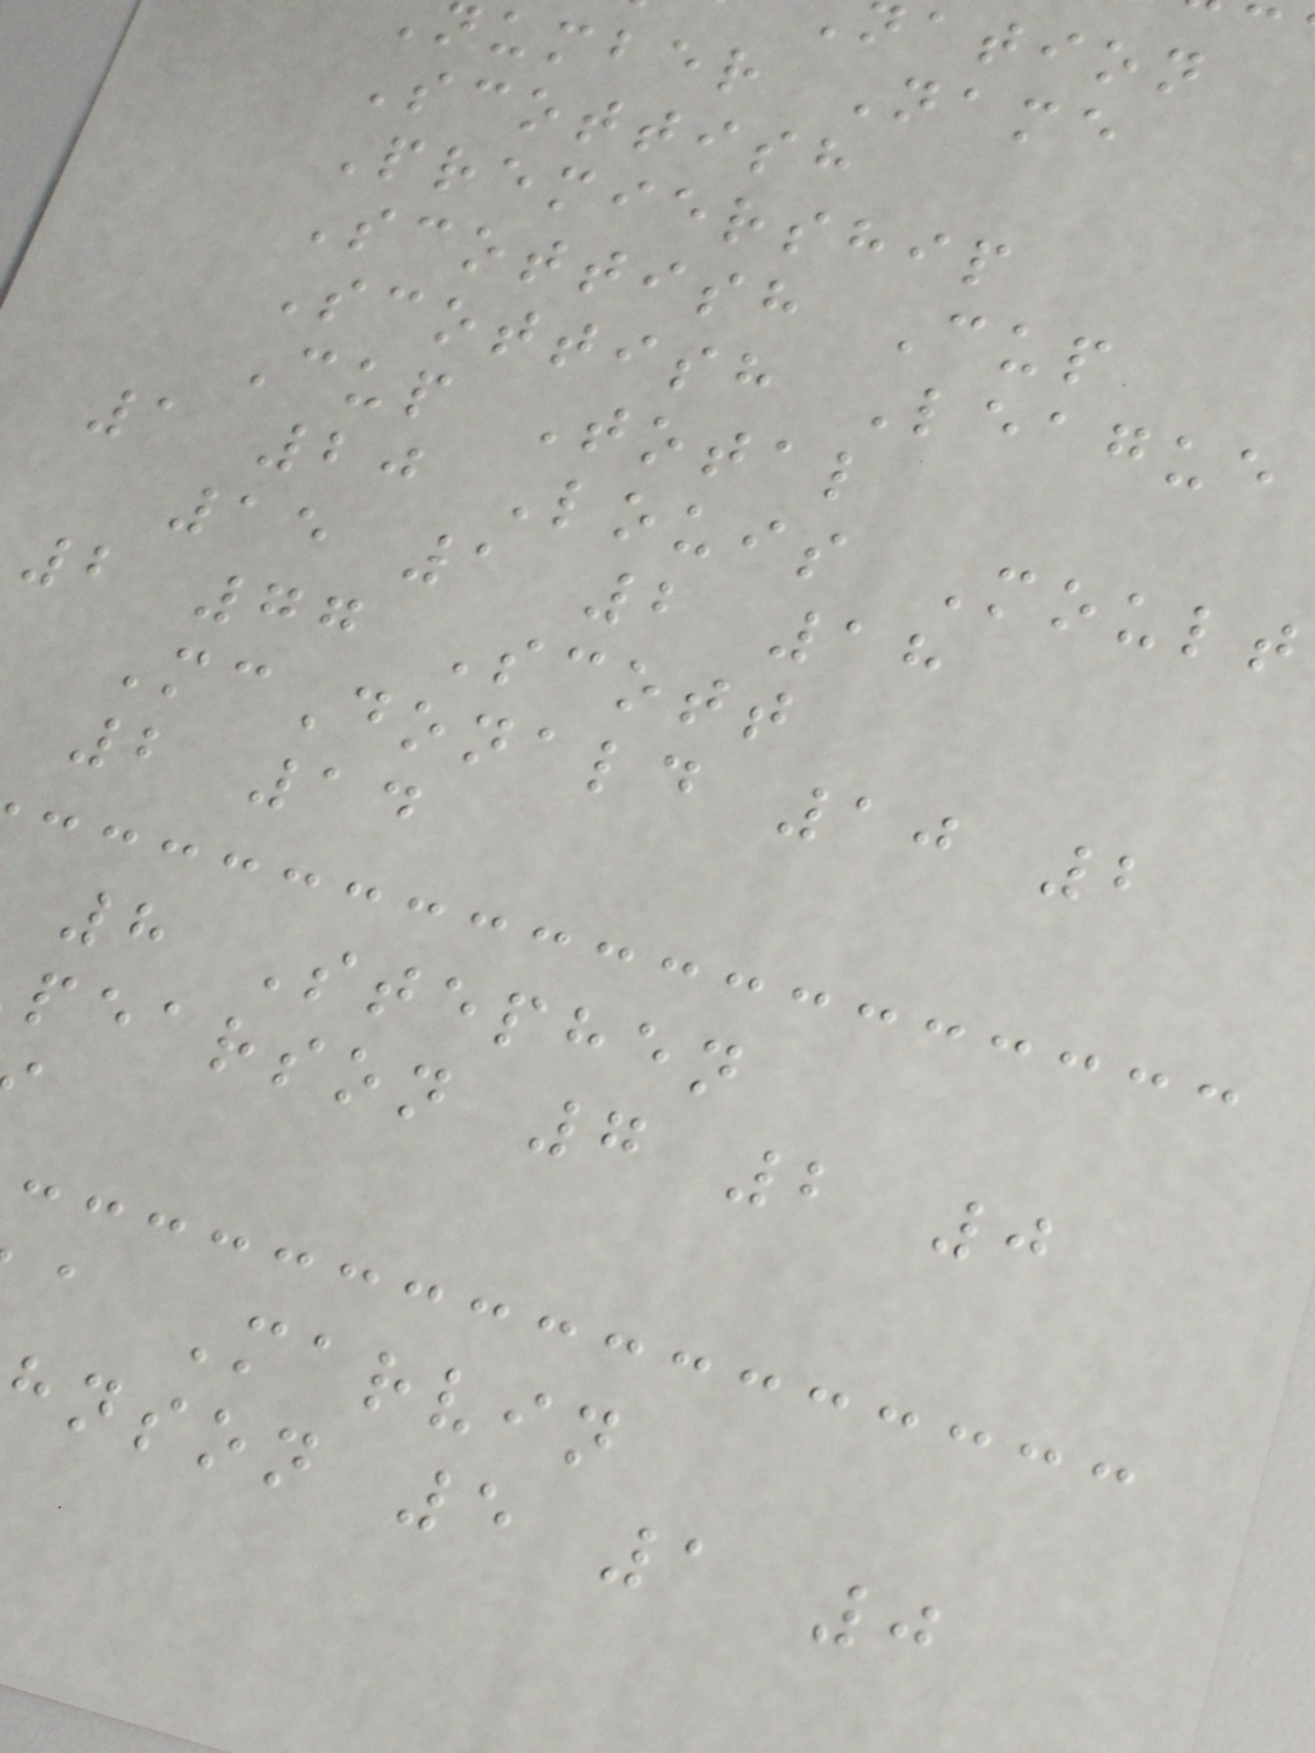ation
umber Name
Scottish
Premiership
Scottish Cup
Scottish League
Cup Total
1 20 Louis Moult
15 1 2 18
2 77 Scott
McDonald 10 2
2 14
8 Stephen
pearson 7 2 0
a Marvin
hnson 5 1 0
